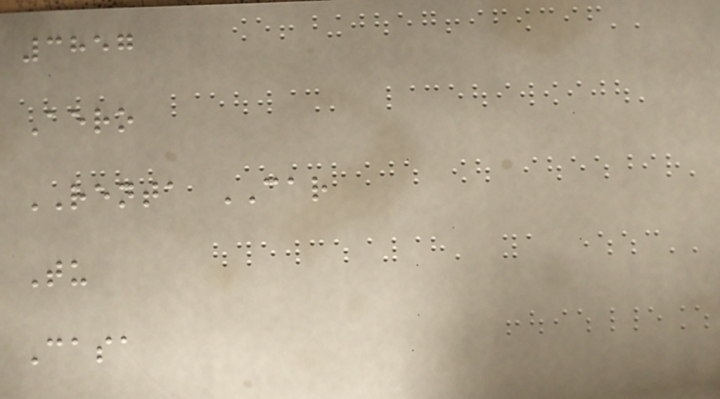3857
Aero
RENTA CAR
Tu
Casa
